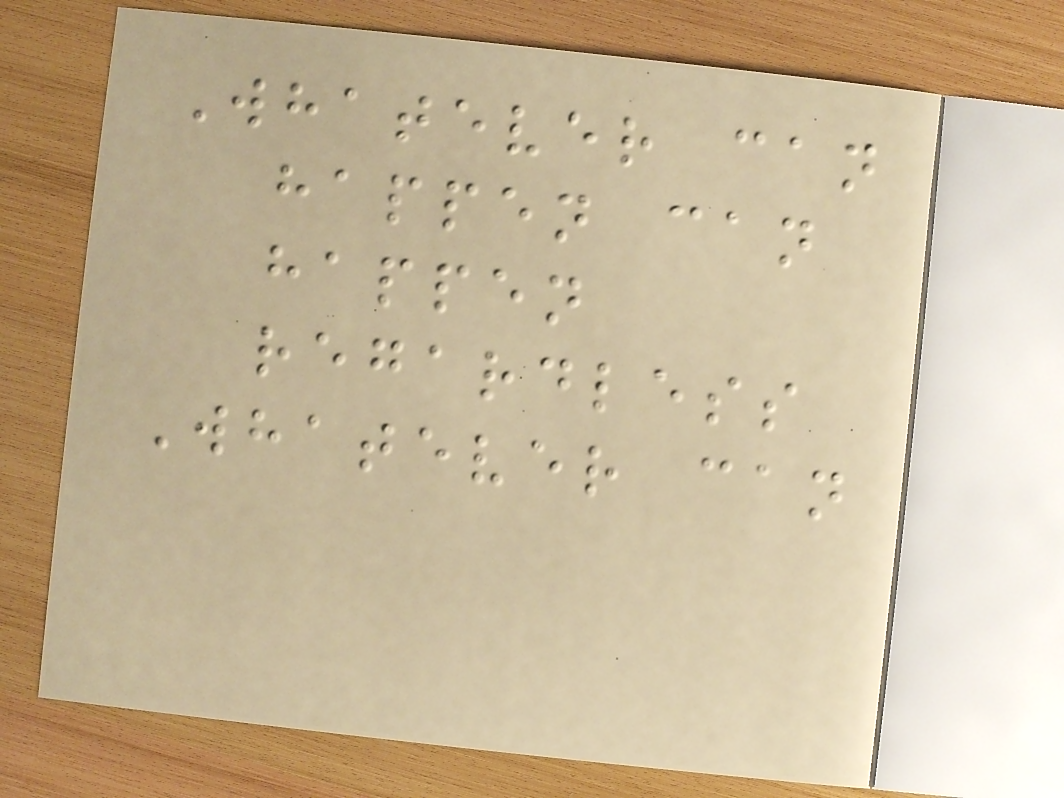Whatever can
happen can
happen
regardless
Whatever can
